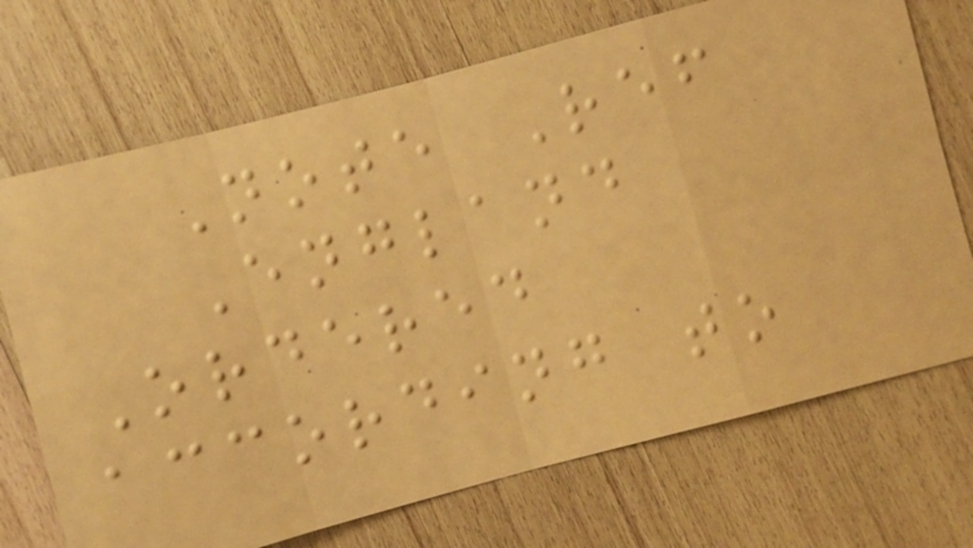Note Ref
England
Ordered
according to
